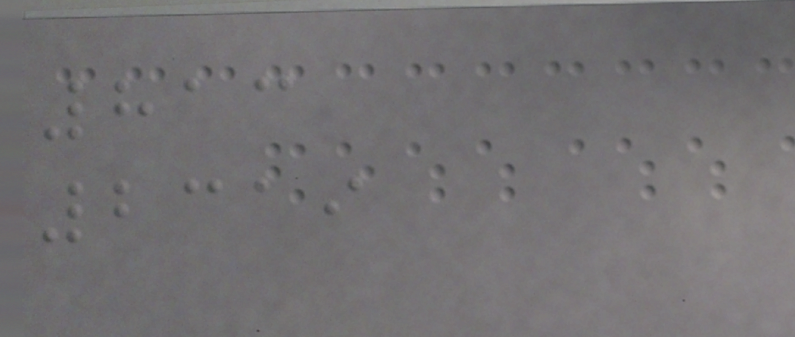813
2319
